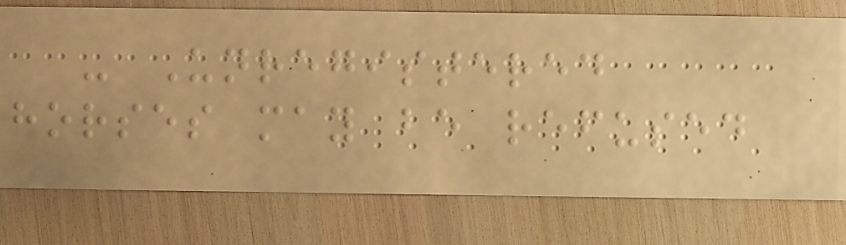- Unregistered
horses may be refused
